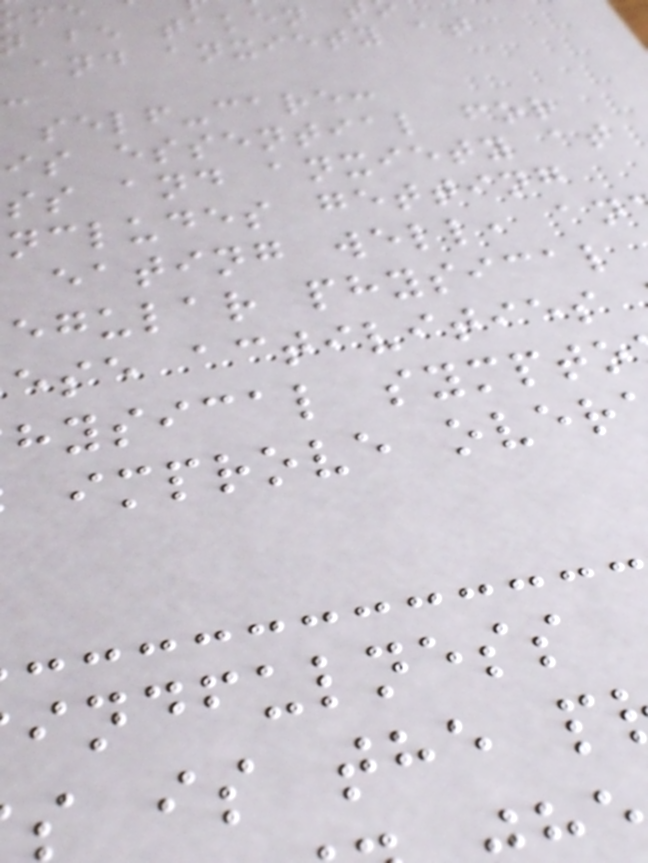n be taken
and anxiety at
self-care:
is essential for
ss and anxiety at
ncludes getting
eating well, an
egular physical
ese activities
hysical sympto
improve over
indfulness
is the p
